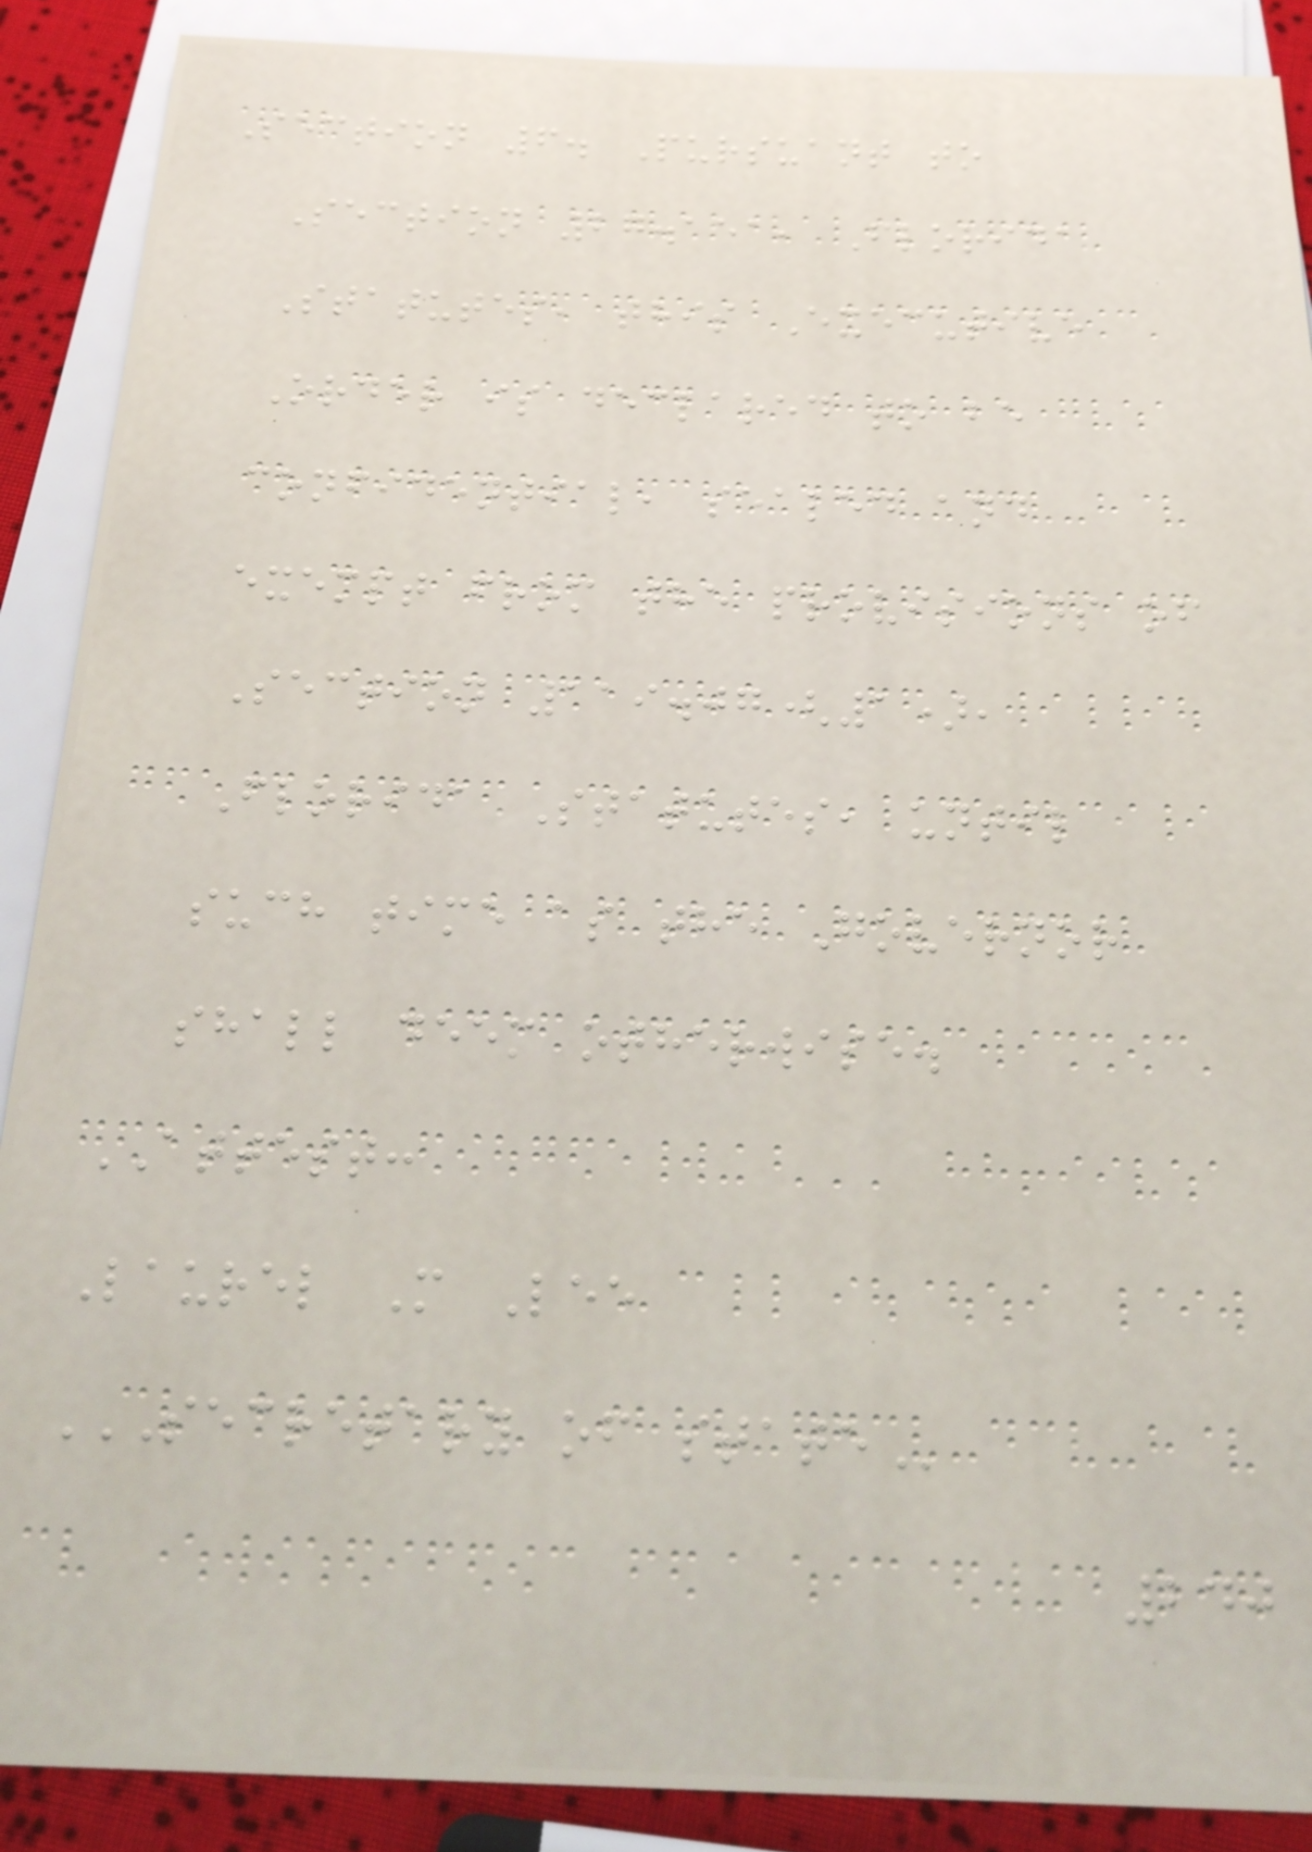Section 6. Pursuant to
Section 27.151, Florida
Statutes, this Executive
Order is declared to be
confidential, sealed and
exempt from the provisions of
Section 119.07(1),
Florida Statutes, until
such time as the Governor
shall deem otherwise.
ATTEST:
Laurel M Lee
SECRETARY OF STATE
240
